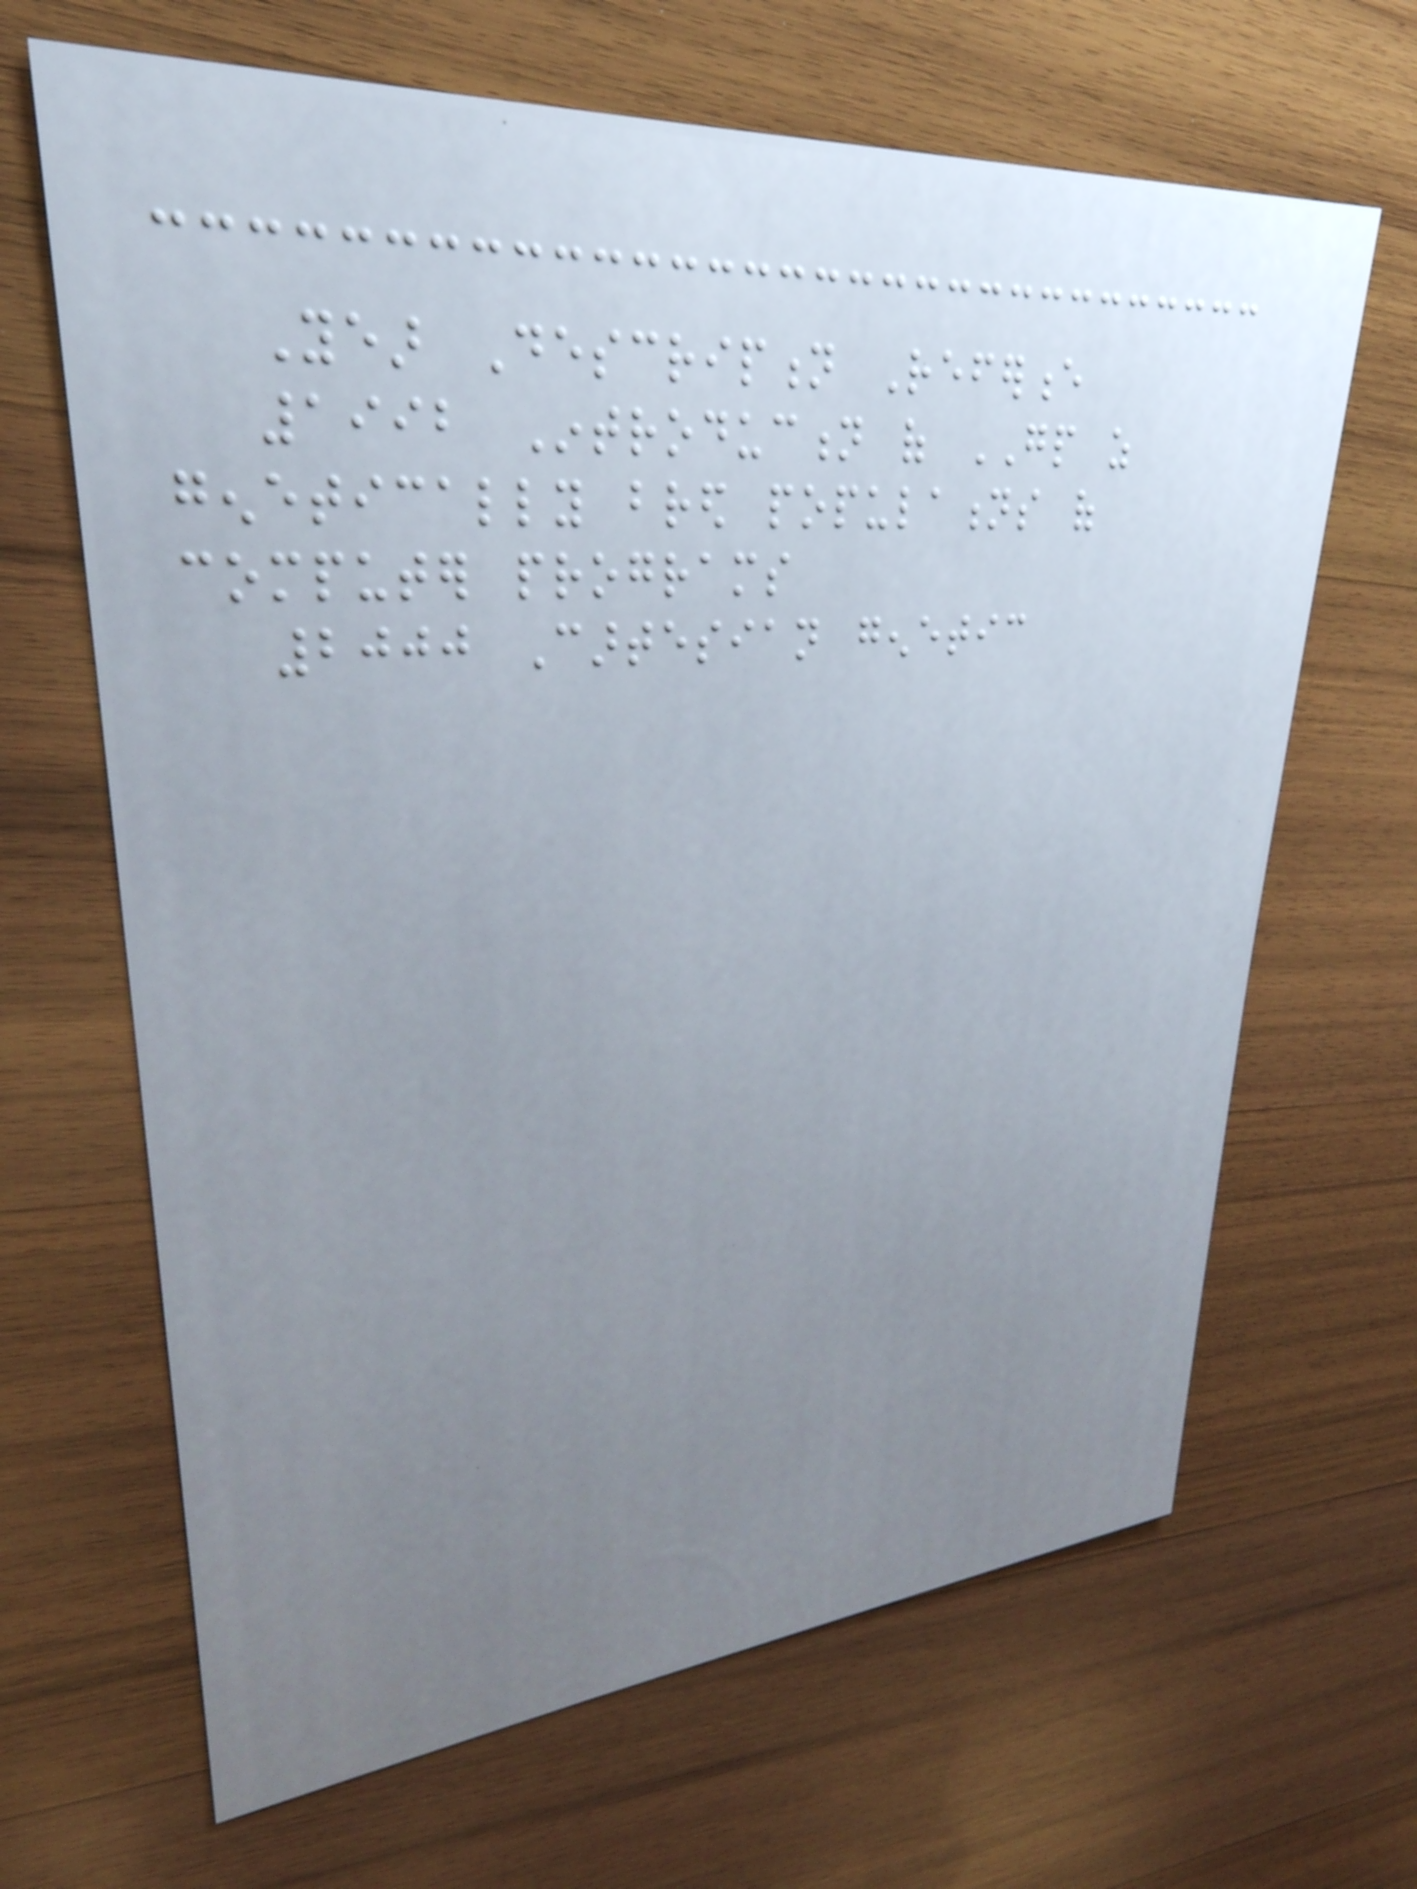Year Description Reference
1992 Introduction of GP as
genetically bred populations of
computer programs
2000 Cartesian genetic
